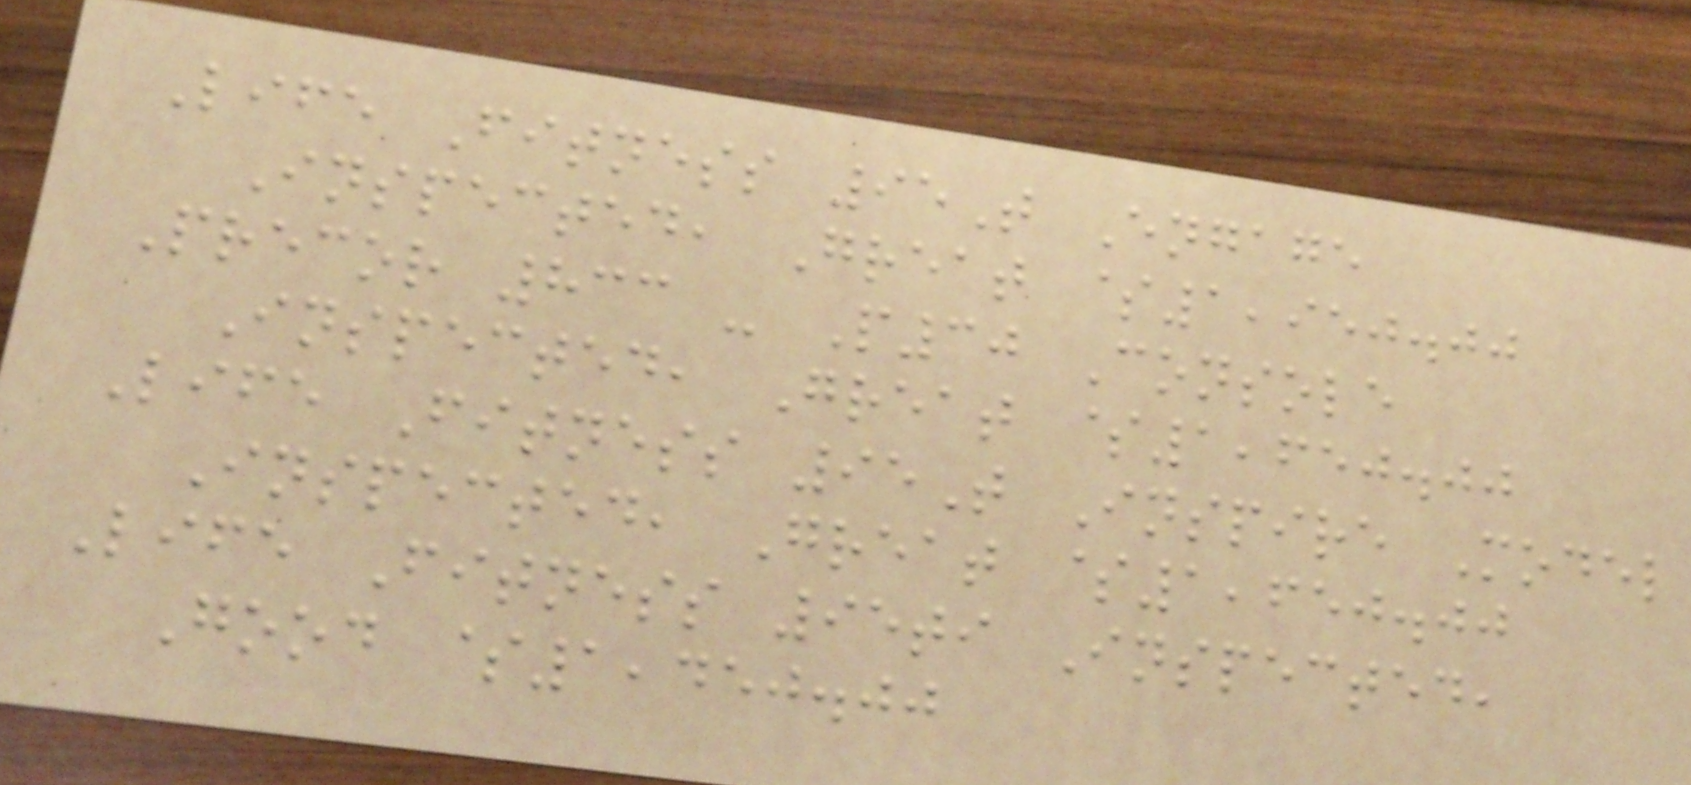Life Fitness 95T Engage
Inspected, Great $1,950.00
Precor 833 - P30 Console
Inspected, Great $1,650.00
Life Fitness 95T Inspire Model
Inspected, Great $1,650.00
Life Fitness 95ti Inspected,
Good $1,450.00
